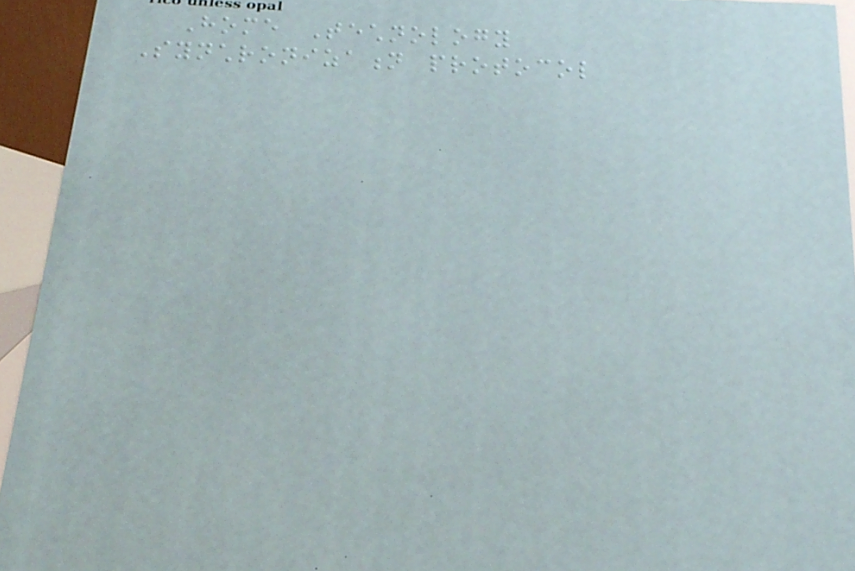Home Technology
Synchronization protocol
